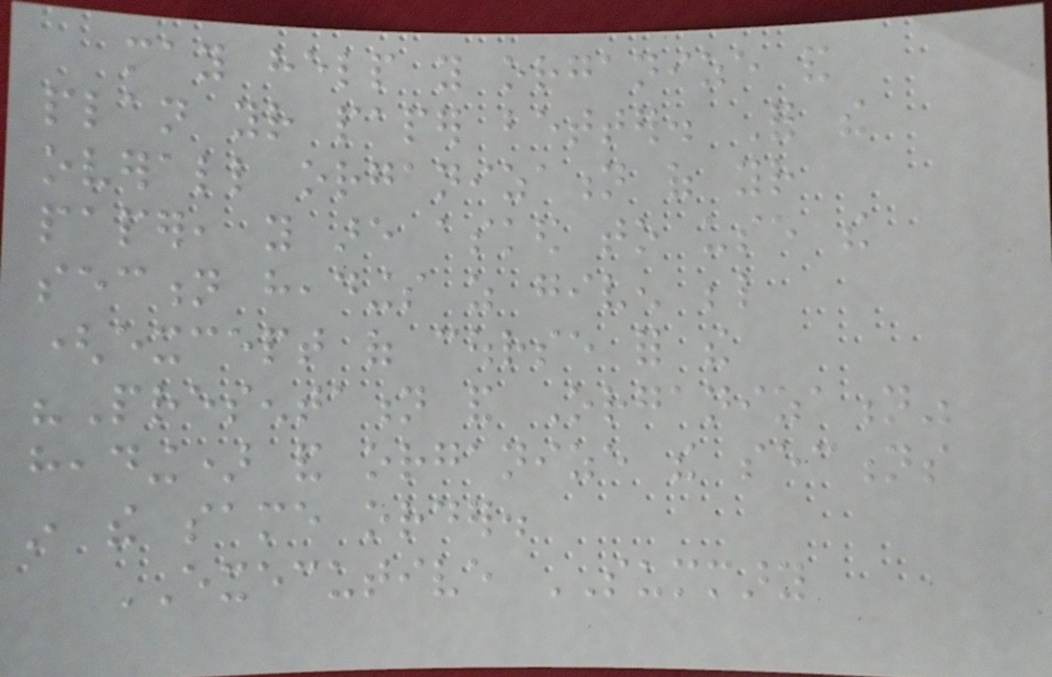may help you organize and
plan your paper better. For the
overall organization of your
paper, you are asked to use the
section headings as given below
(except of course for the
"Presentation and Organization"
heading) and organize the sections
in the same order.
EXECUTIVE SUMMARY
